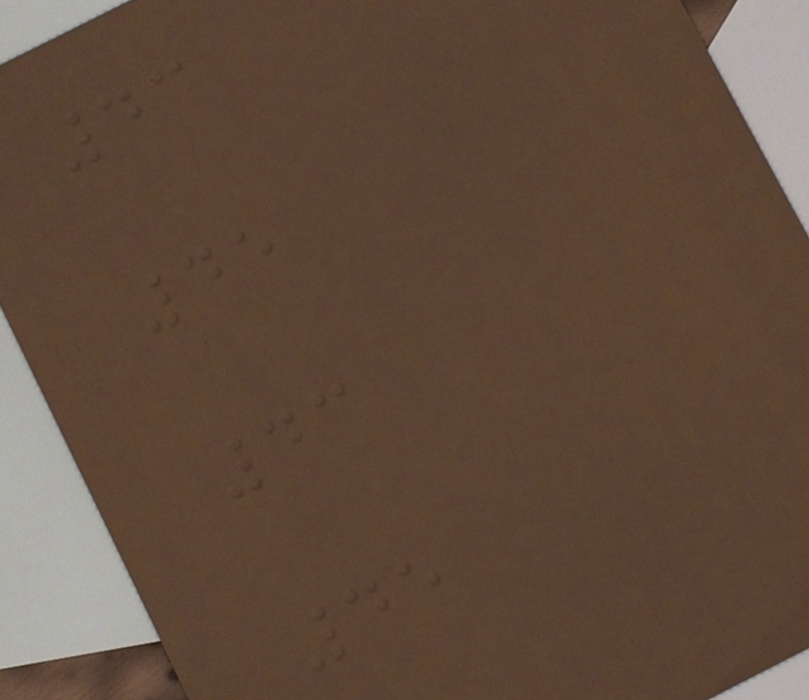43
45
43
45
